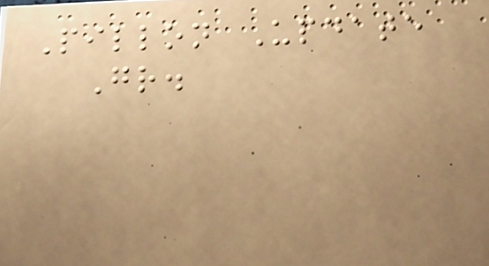Pillon Update
Gr.
